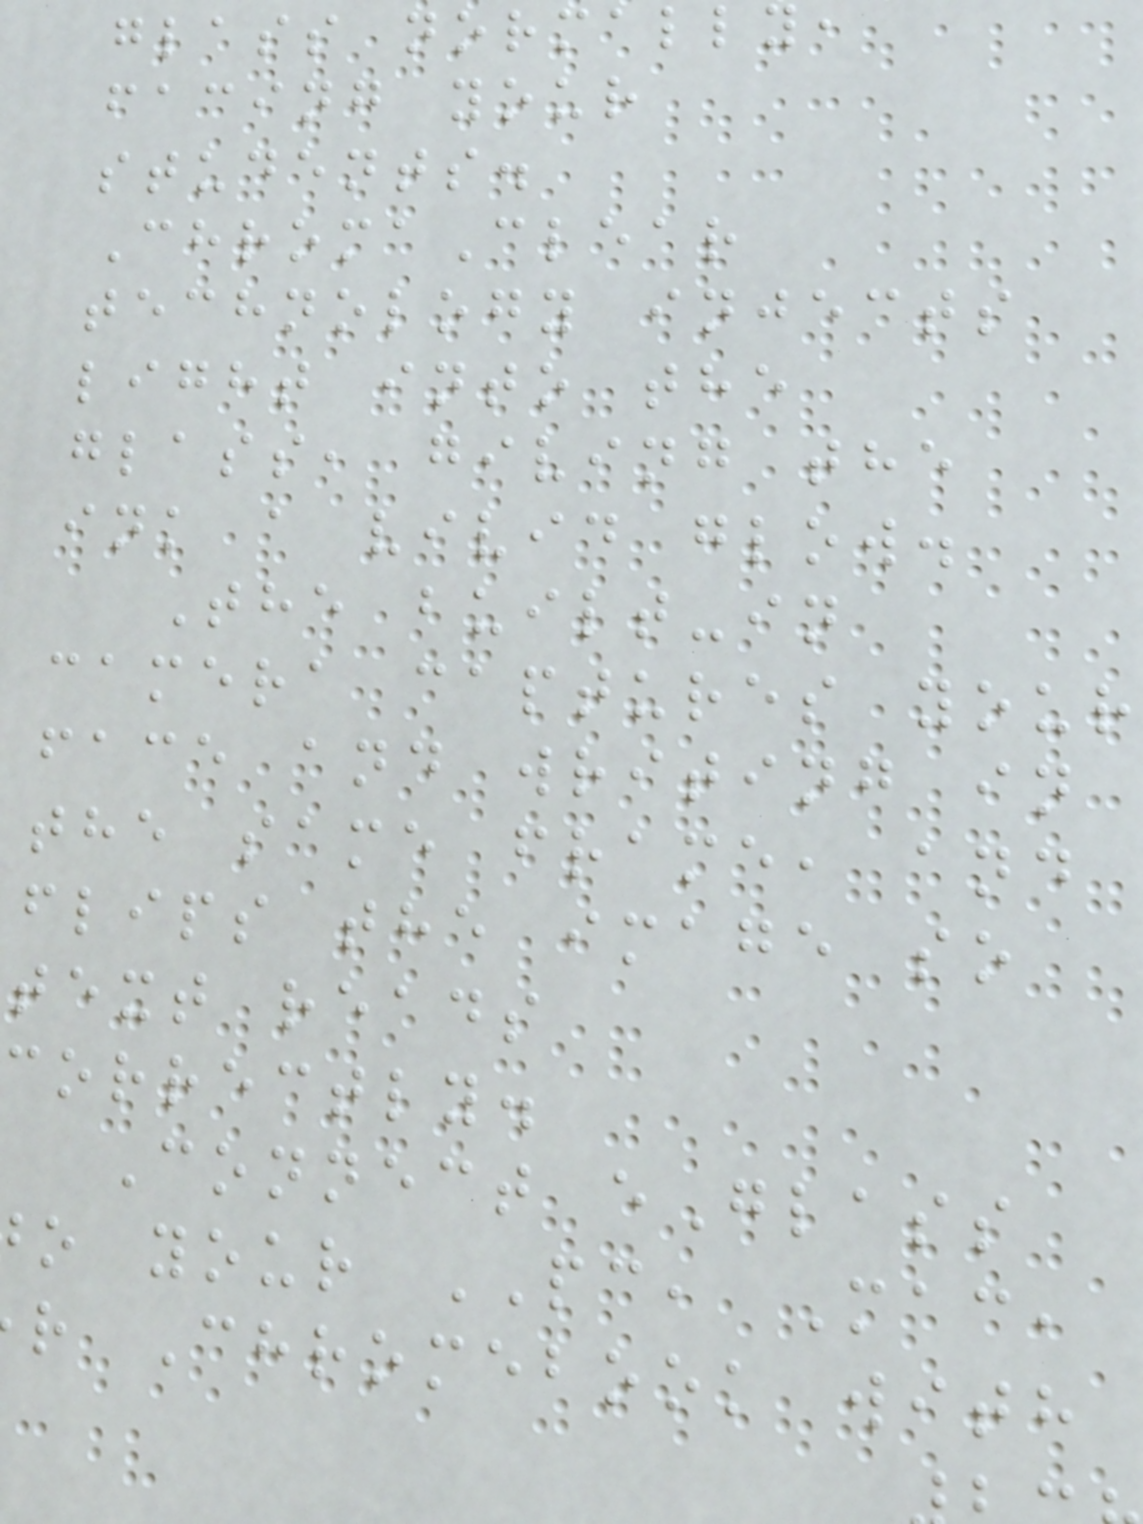glass normally,
facing your
students.
ChromaClear
technology injects
light into the
glass, giving the
ink a vivid glow.
The built-in
camera captures your
face and writing in
the same frame, and
flips the image so
text reads
correctly.
Connect eGlass
o your PC, Mac,
r Chromebook with
